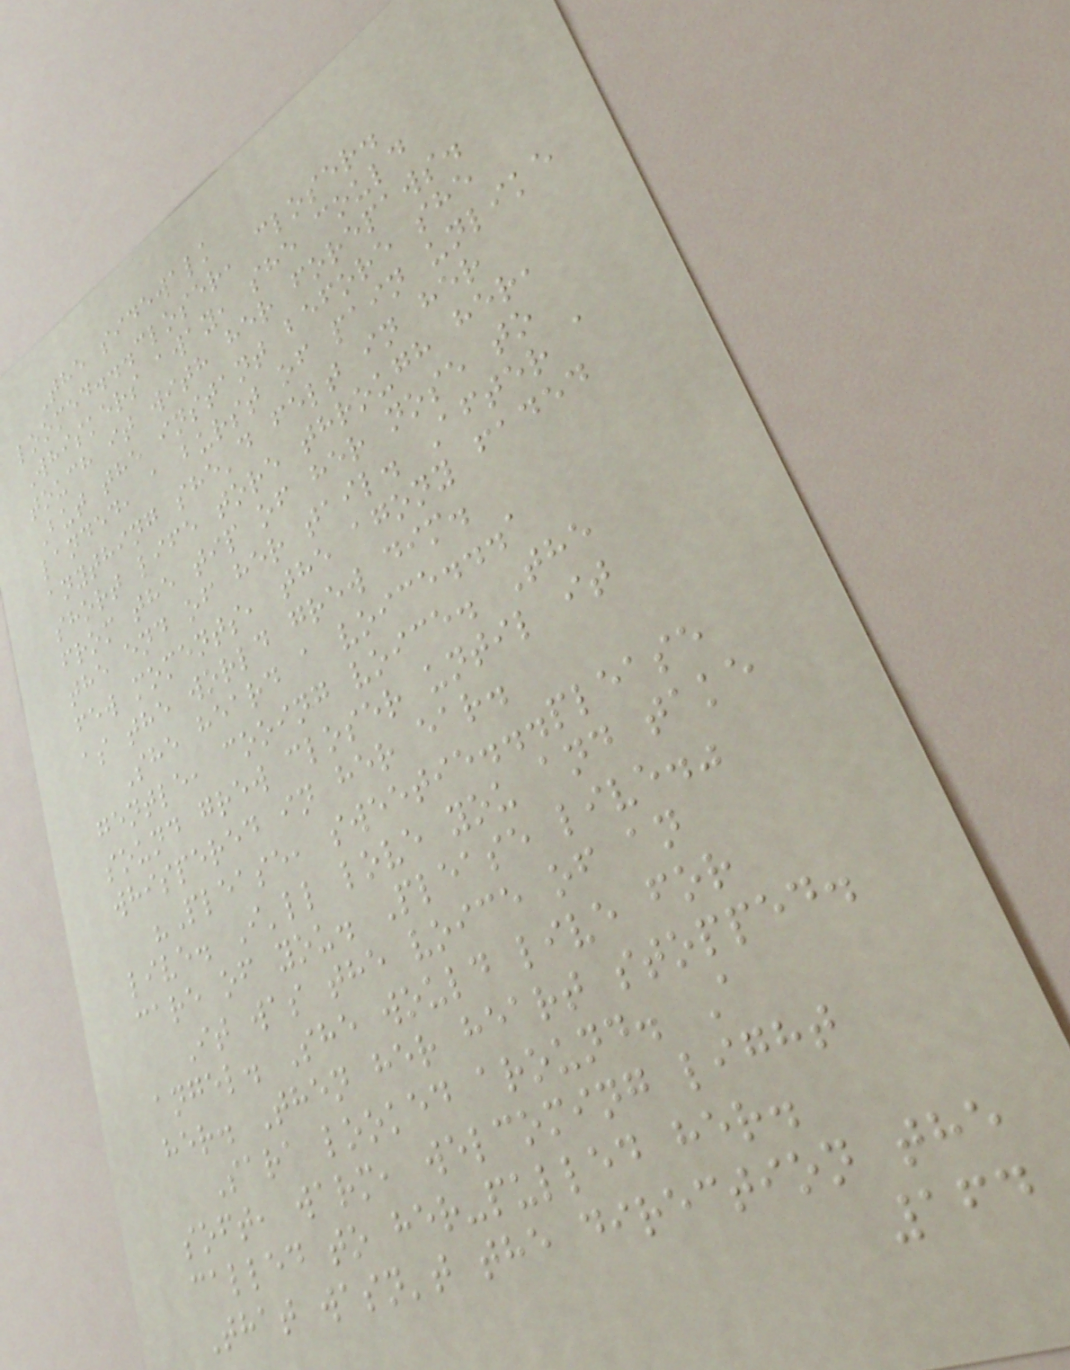The sidewalk
loomed...closer, closer.
Whiskers away, she could
touch it with her forepaws.
But the instant before she
landed, a burst of pain unlike
anything she'd felt in her
short life tore through her,
from the tip of her nose to
the end of her tail. After a
few moments, the agony faded
as the world grew dim.
She heard a voice...a
gentle, cooing voice. The
sound grew closer until it
whispered in her ear.
"Please, sweetie...please
live. I'll love you and take
care of you. Please live."
It was the voice of an
angel. She would live for
her. Then her heart stopped.
Sara looked around. A
soft, warm, welcoming light
called to her-pulled her.
That wasn't the direction the
164
